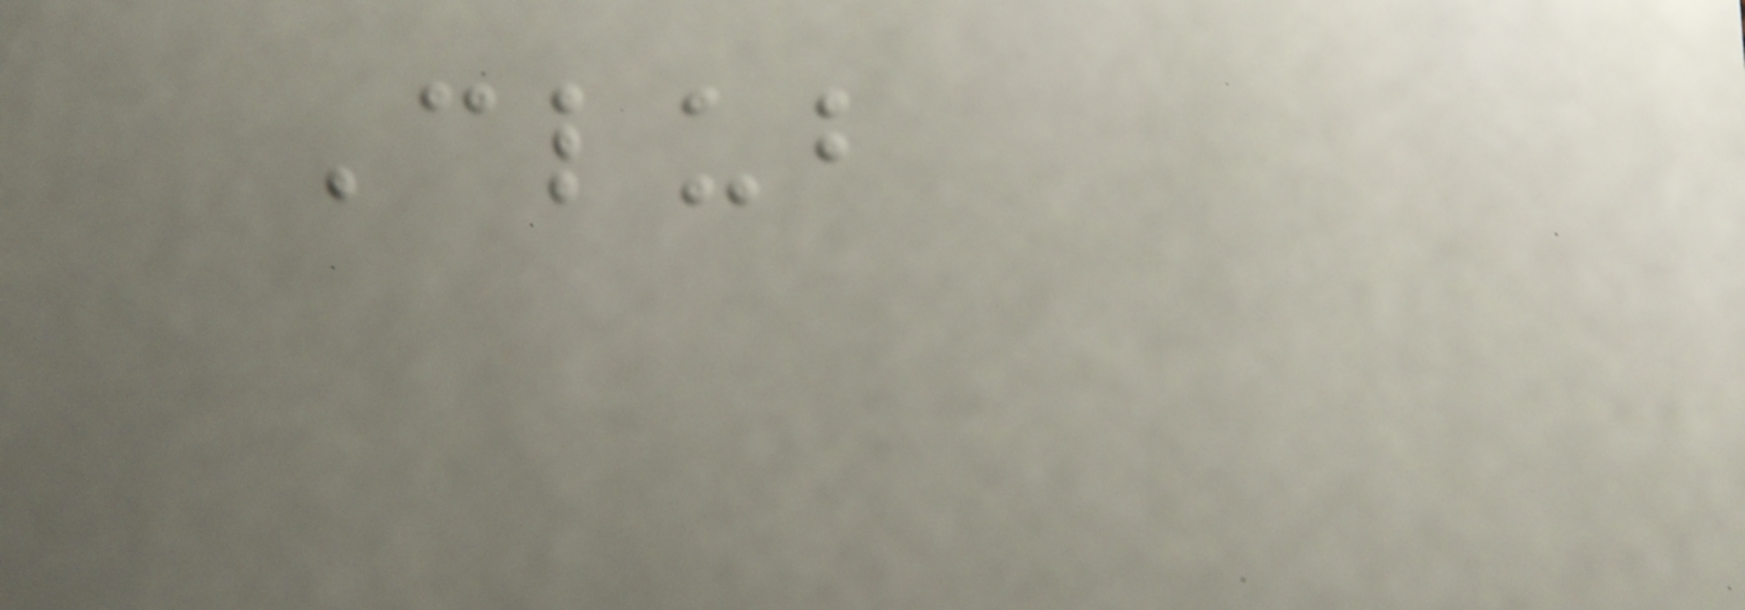Club
